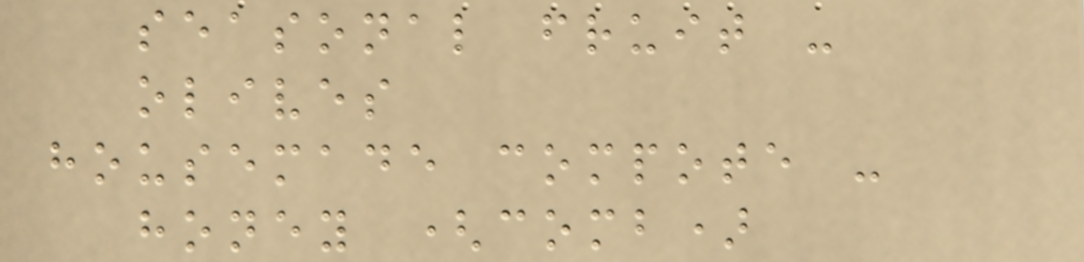seasonal fruit -
olives
housemade compote -
honey (comb)
